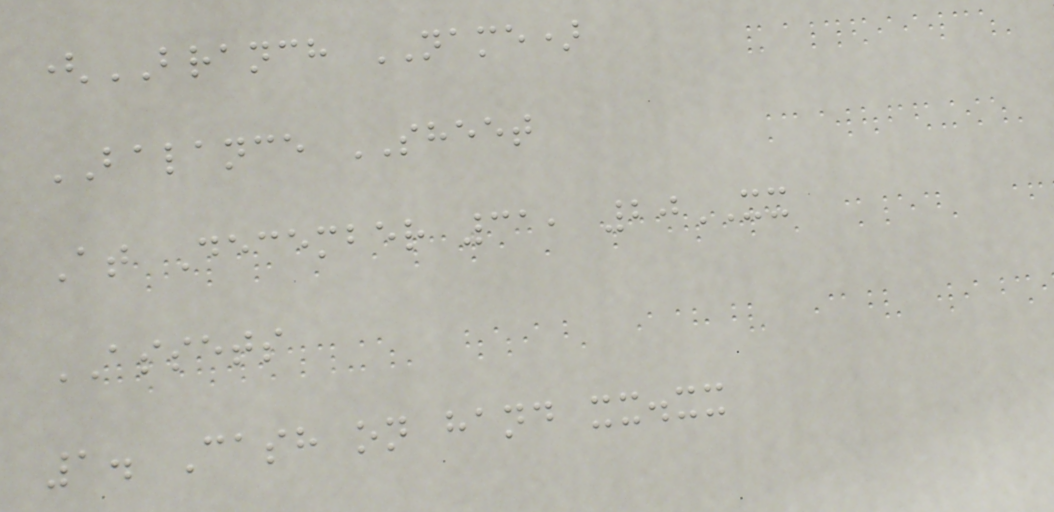(BRANCH NAME)
BALANCE SHEET
At December 31, 20XX
ASSETS
1. Cash on hand xx.xx
